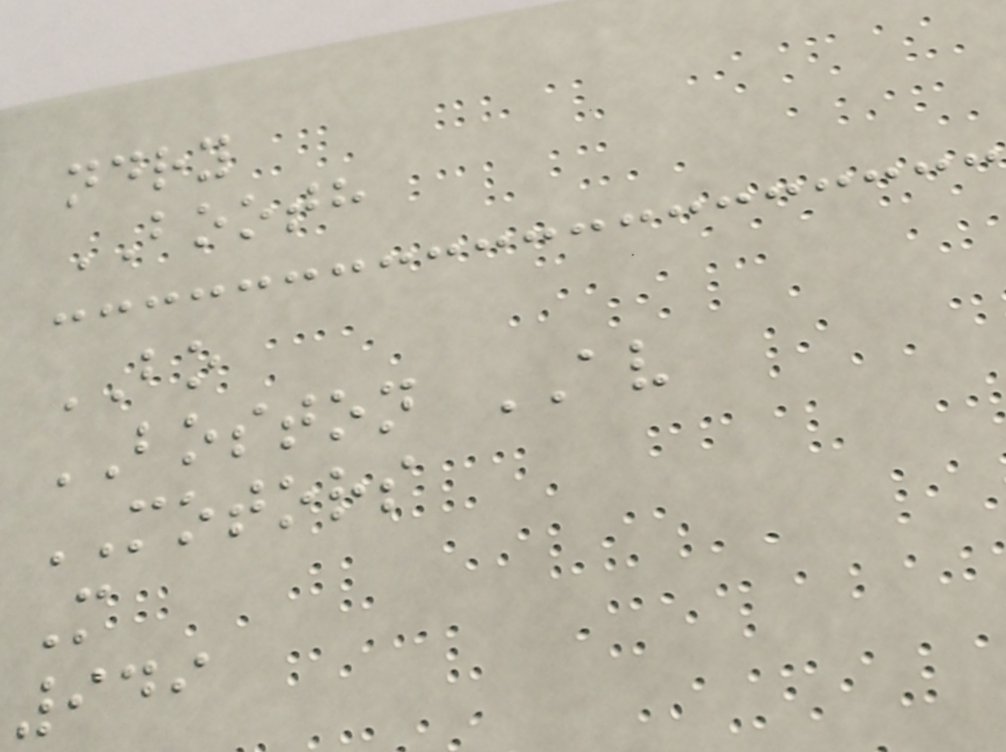ndry
BOOTH
BO
BOSTON AV
MOTORS
M
949
